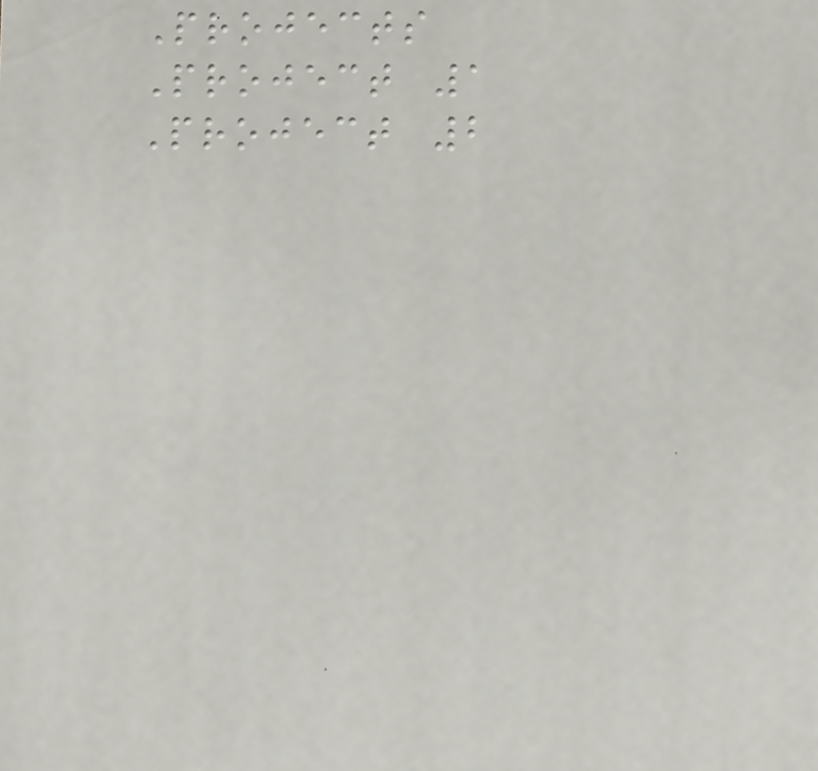Projects
Project 1
Project 2
